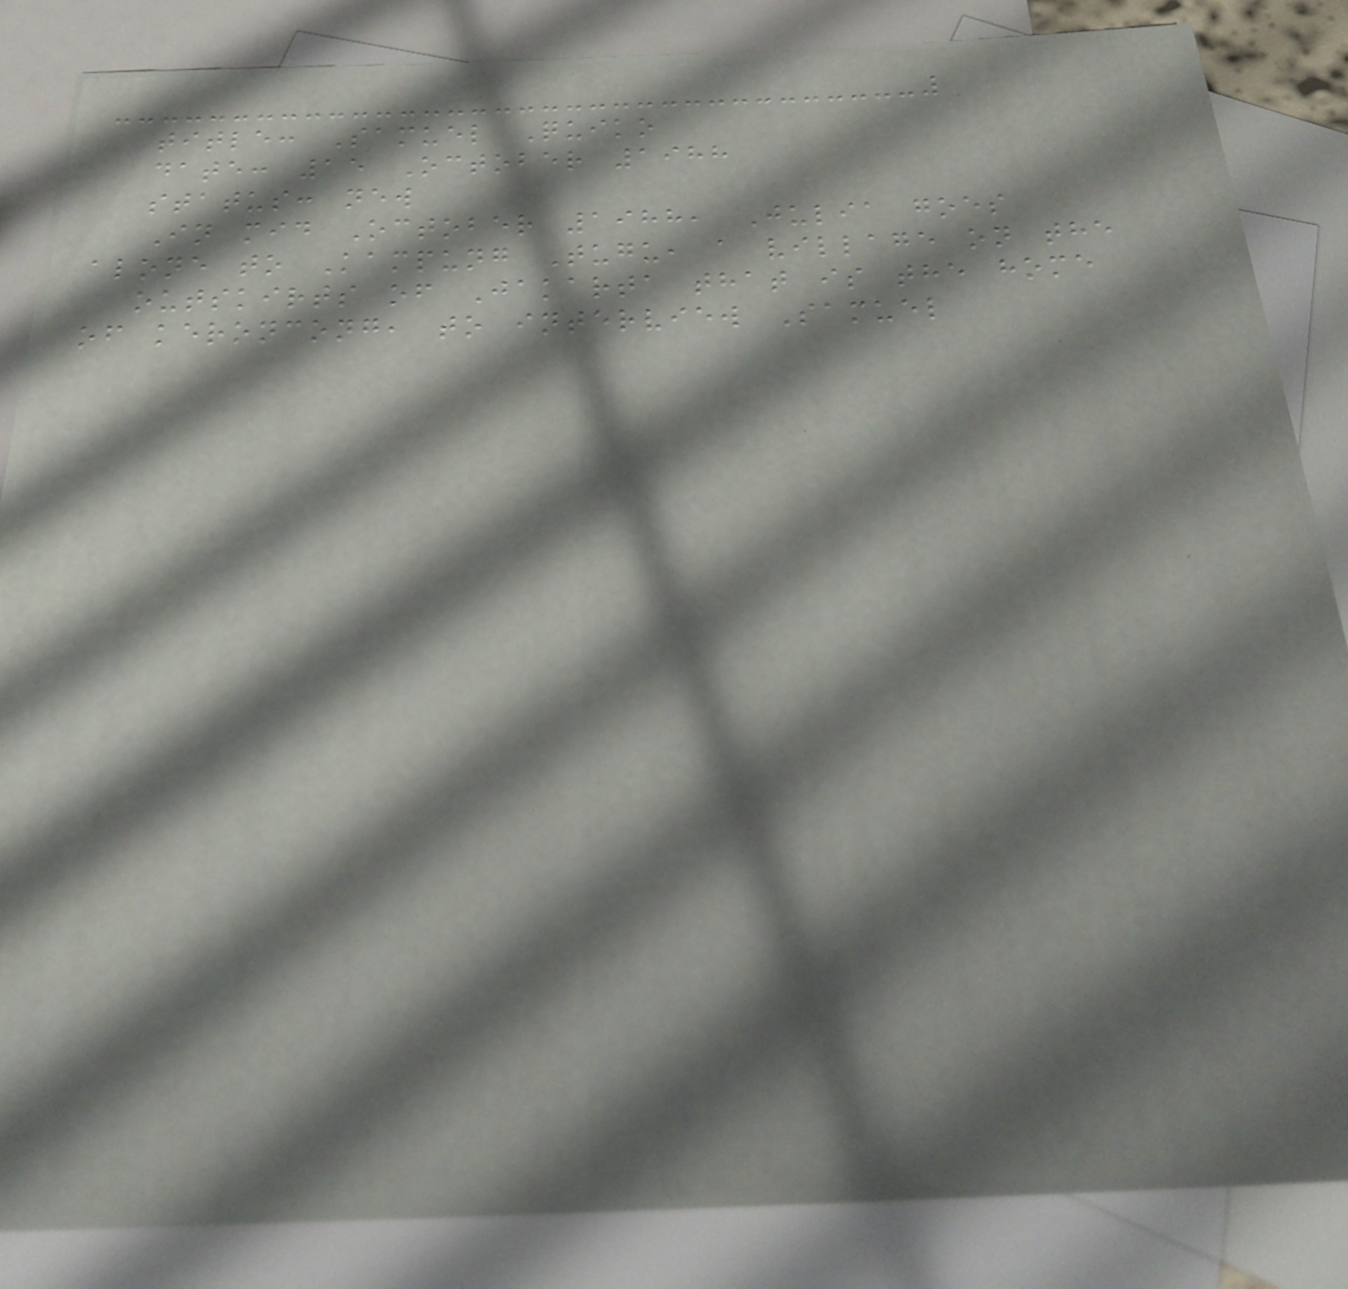title: Samuel Quiko
date: 15 October 1988
status: new
In mid October 1988, Julia goes
alone to Kampung Tugu, a village on the
outskirts of Jakarta that is the home
of keroncong, to interview Samuel
